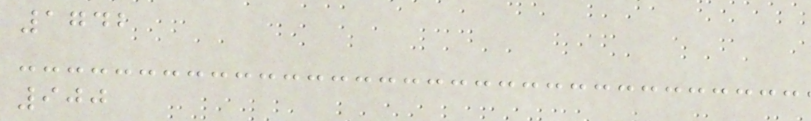1742
900
